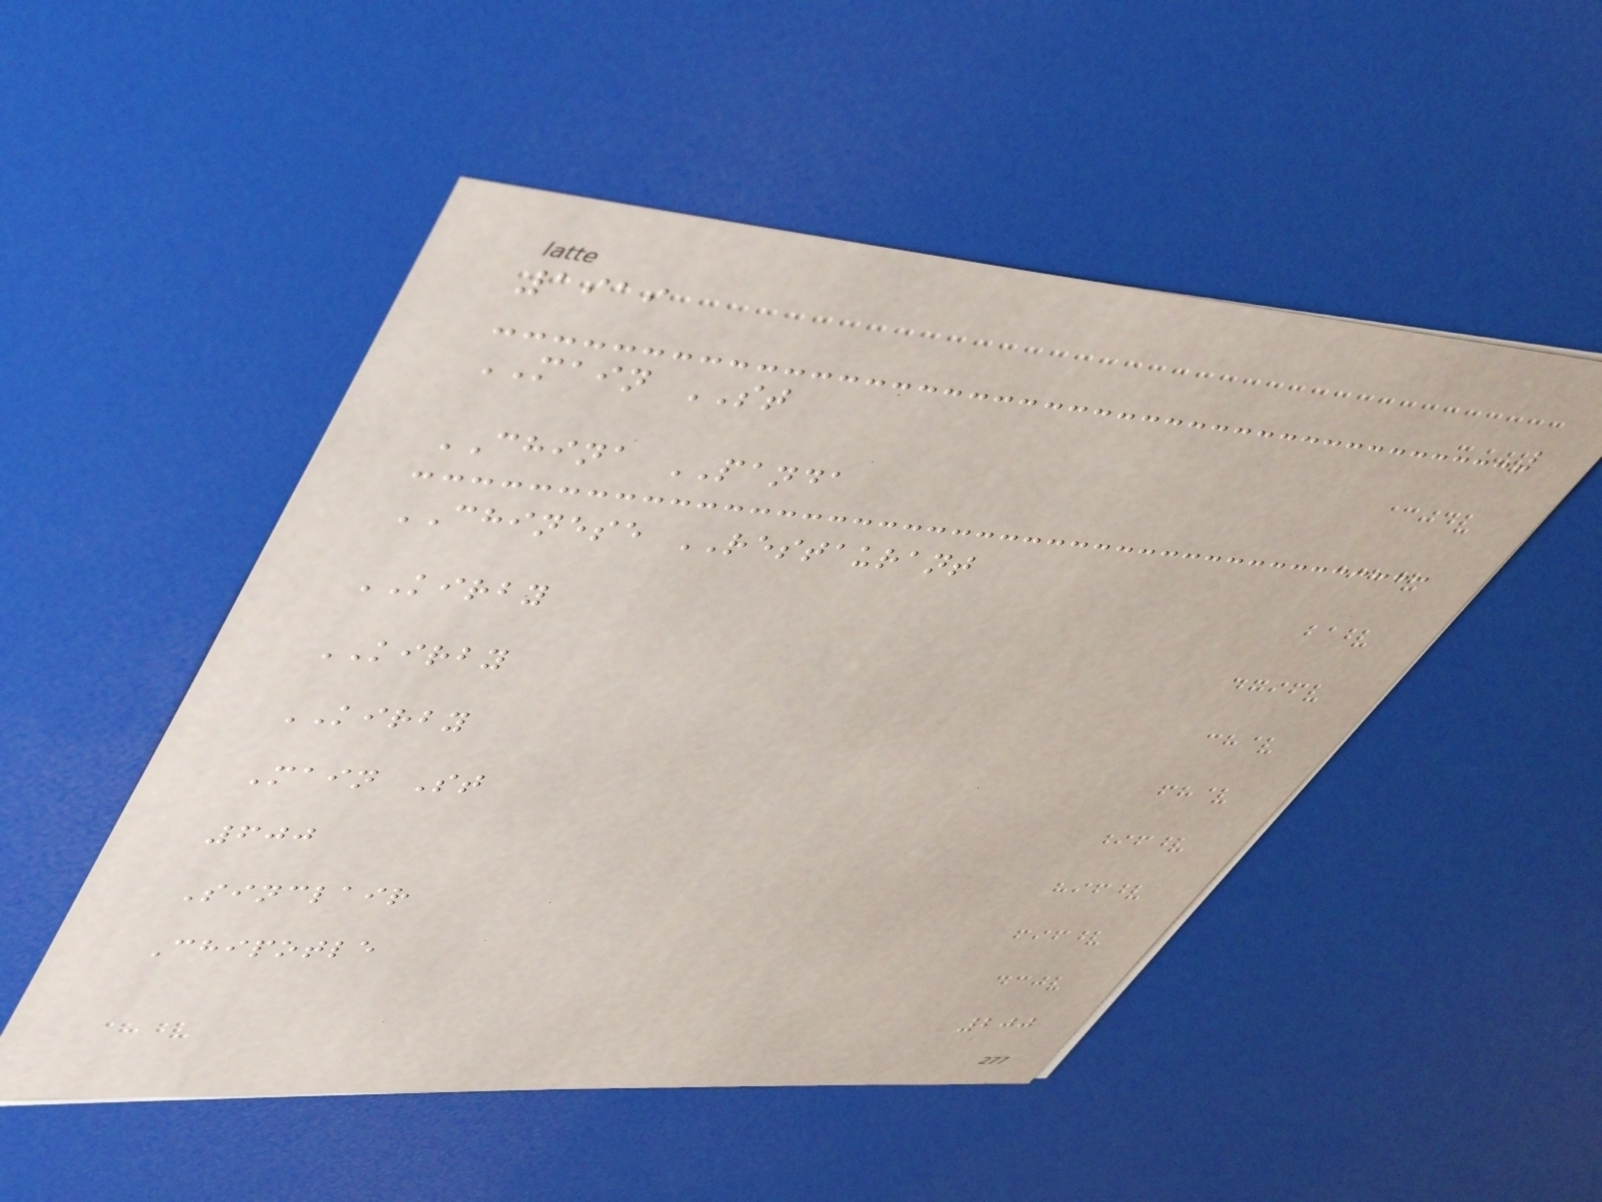1919
MAIN ST
CHINA PANDA
CHINESE RESTAURANT
KIRBY
KIRBY
KIRBY
Main St
600
Sinclair
Chipotle
200
